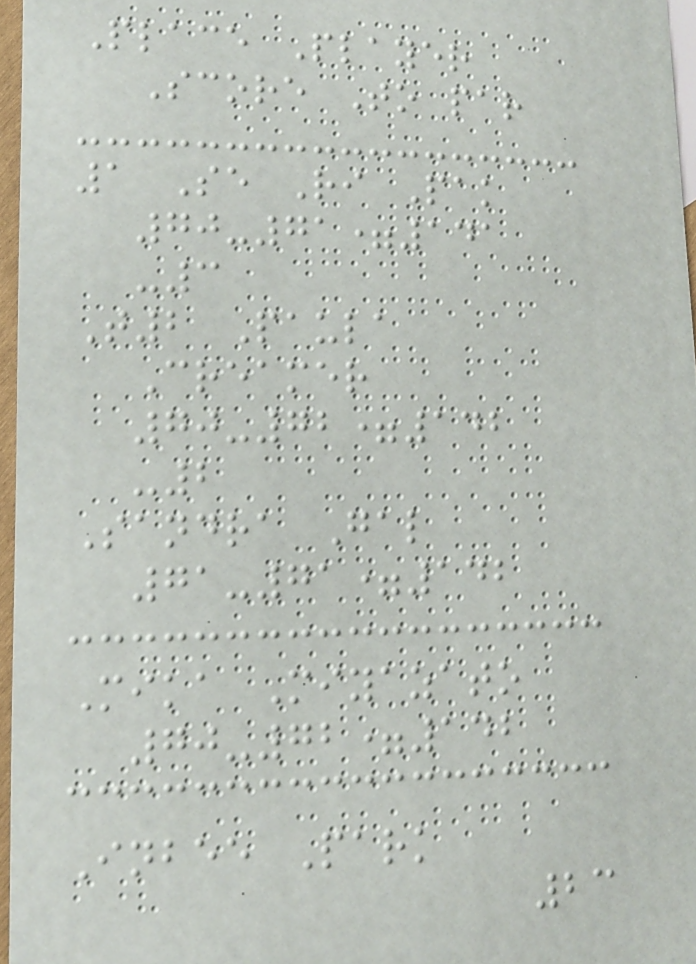Place Player
Score To par
1 Se Ri Pak
70-71=141
-3
T2 Paula
Creamer
70-72=142
-2
Sandra Gal
71-71=142
Mika Miyazato
70-72=142
Inbee Park
23
